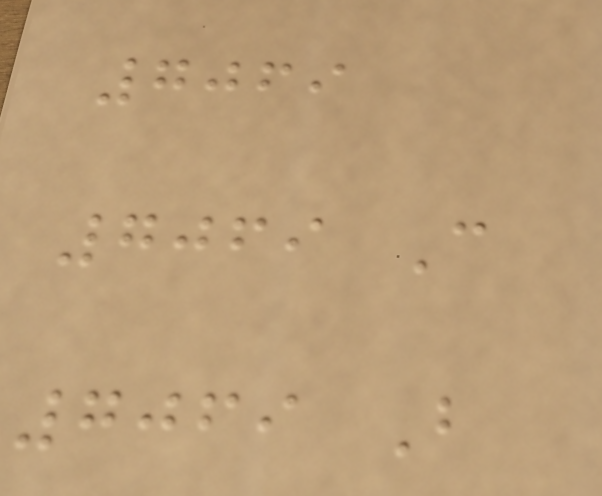7069
7069 C
7069 B
